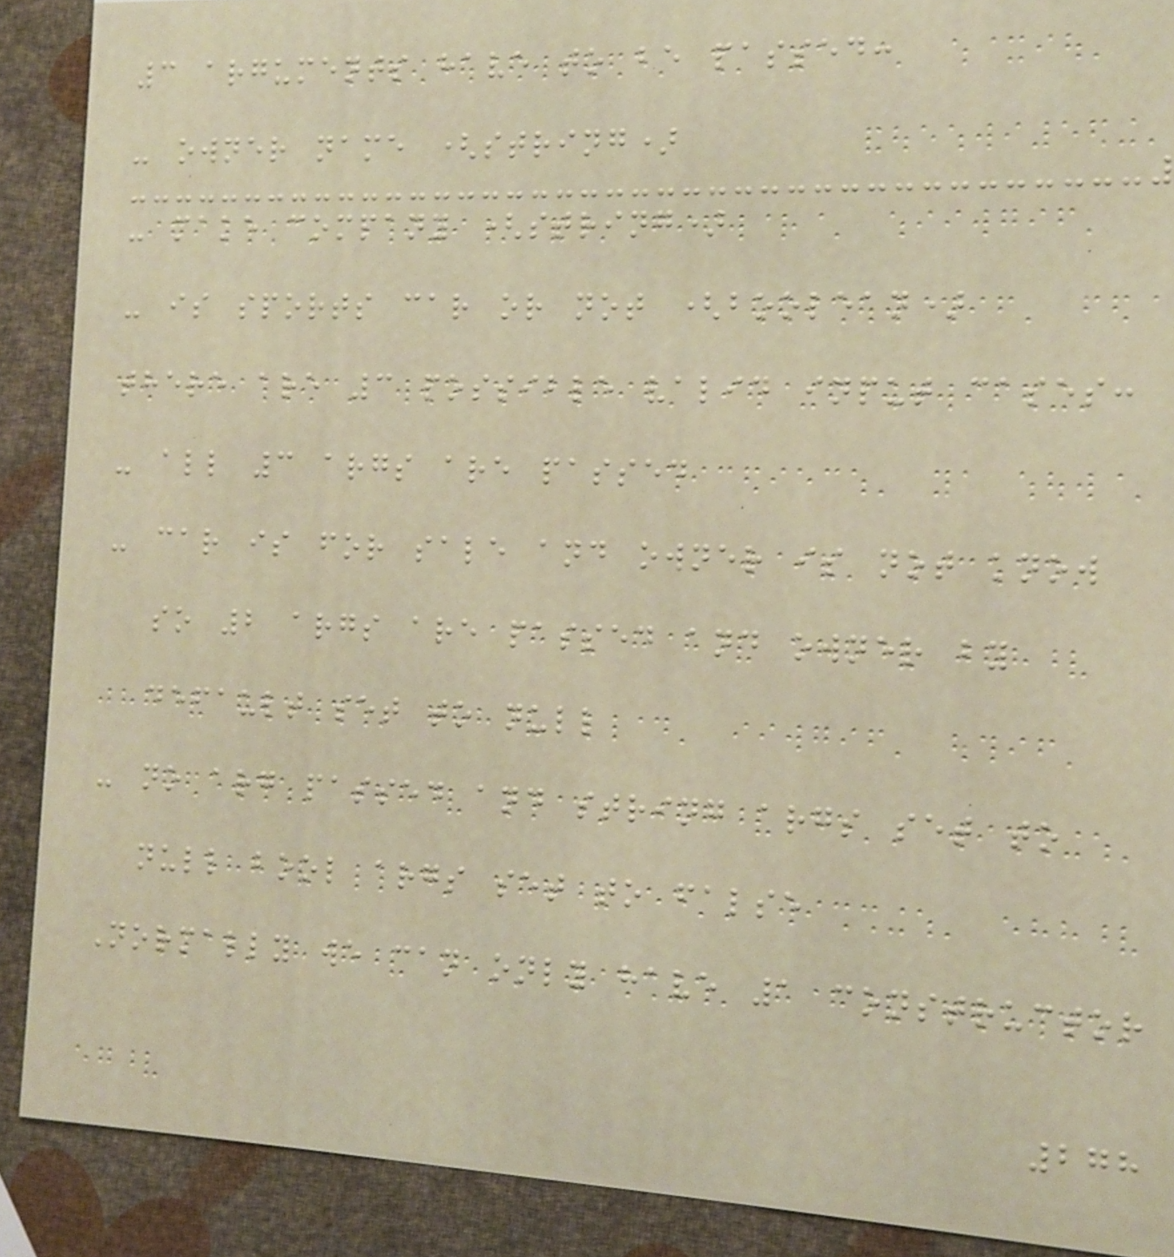3 arguments have to be passed:
- owner name (string)
- make company (string)
- is sports car or not (boolean)
there are 3 possible valid input cases:
- all 3 args are passed
- car is for sale and owner is not know
so 2 args are passed and owner by
default set to null
- no arg passed and string args set to
null bool args set to false
Normally we can only have 1 constructor
278
